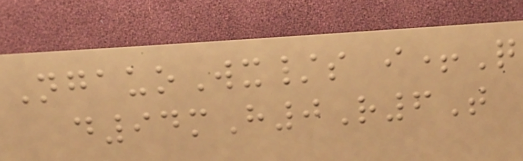NgauoWx/s i+Q
d94mH0R6T
